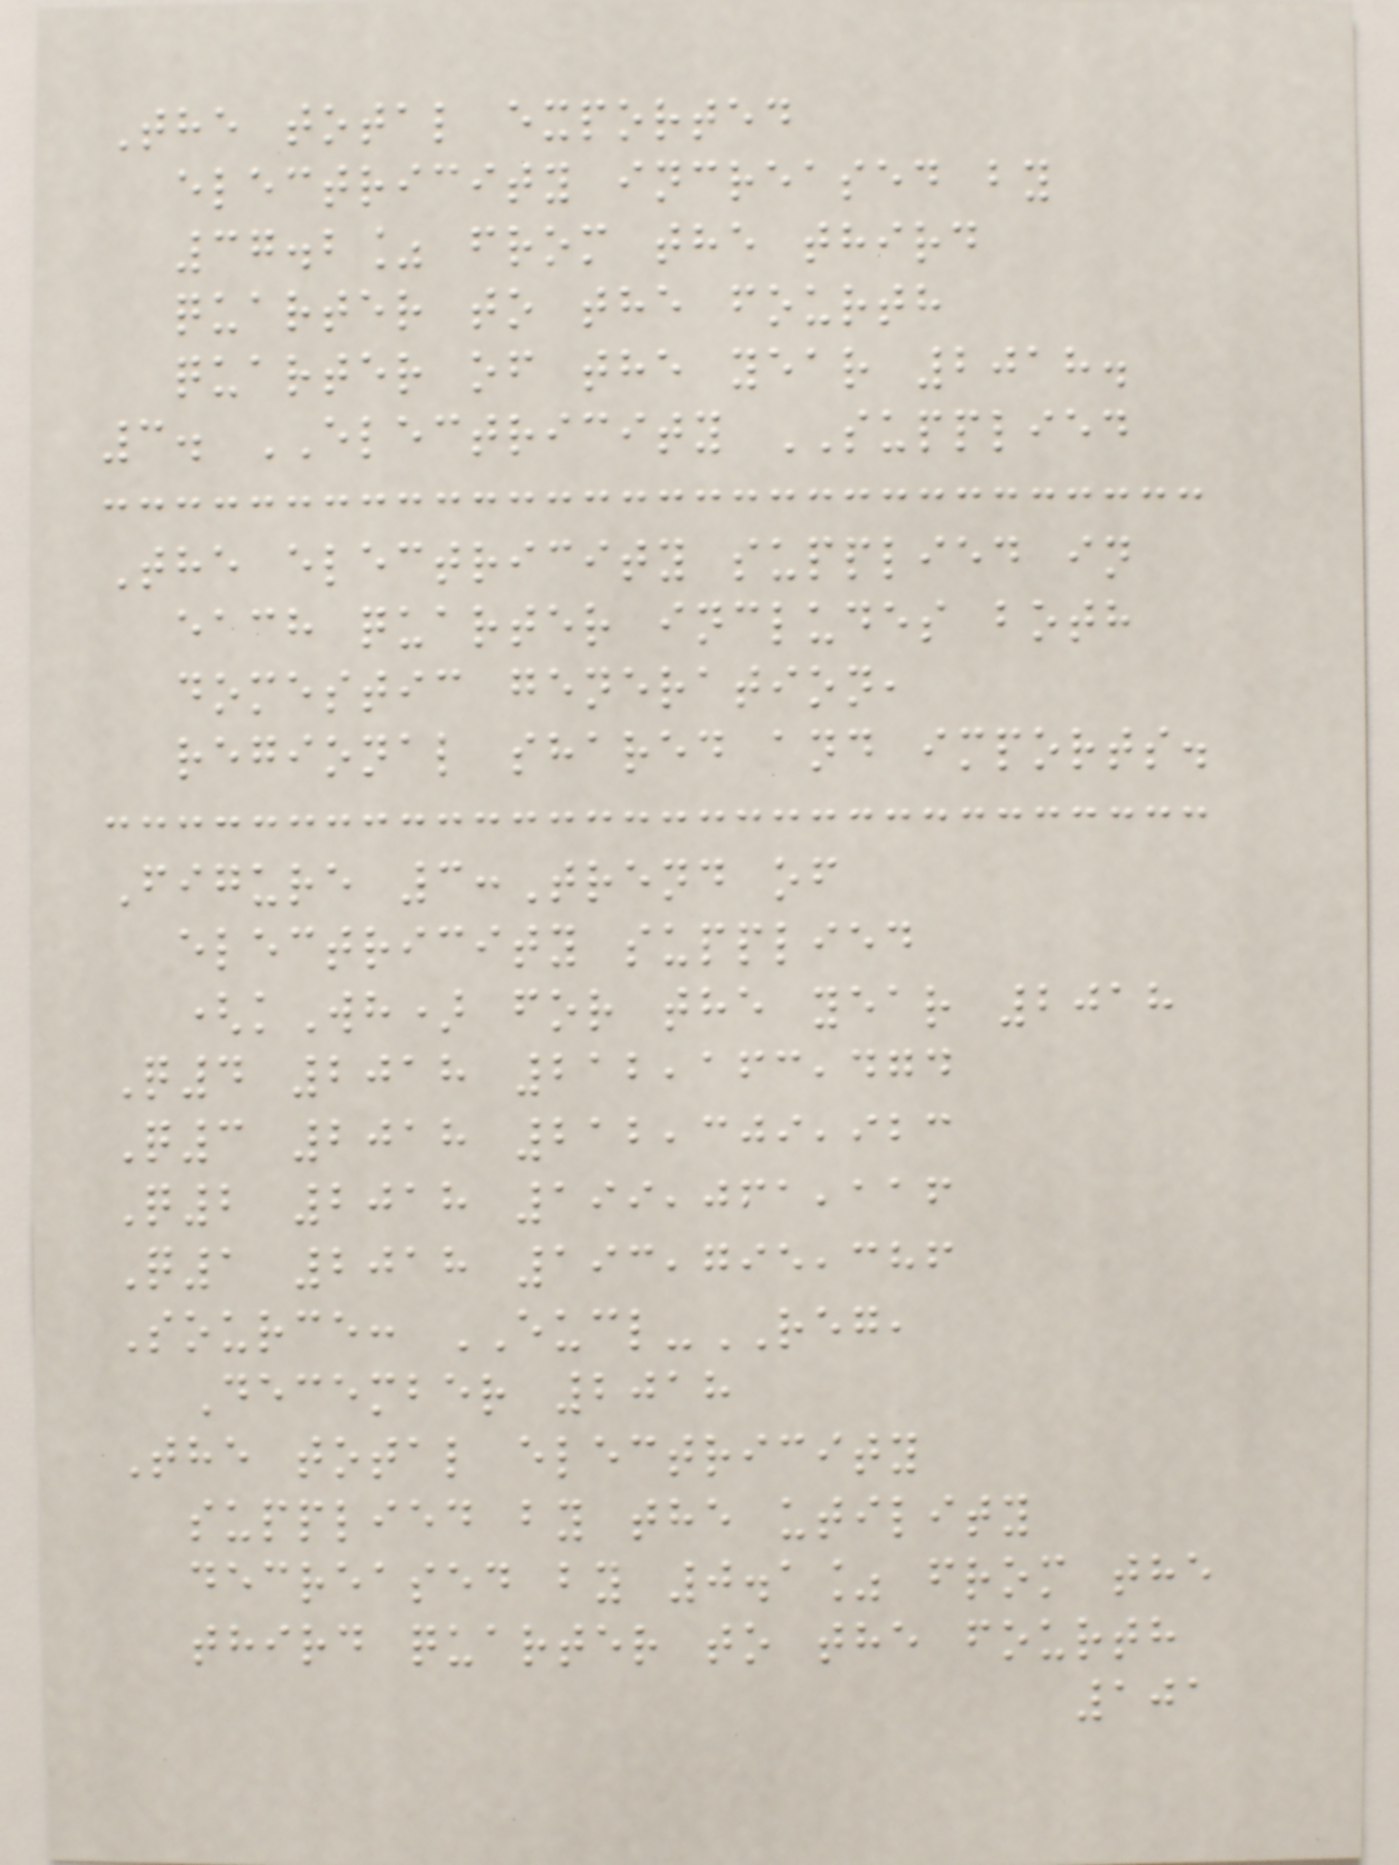The total exported
electricity increased by
37.2% from the third
quarter to the fourth
quarter of the year 2018.
3. ELECTRICITY SUPPLIED
The electricity supplied in
each quarter includes both
domestic generation,
regional shared and imports.
Figure 3:Trend of
electricity supplied
(kWh) for the year 2018
Q4 2018 212,163,474
Q3 2018 212,309,923
Q2 2018 199,061,116
Q1 2018 193,795,386
Source: EUCL-REG,
December 2018
The total electricity
supplied by the utility
decreased by 0.1% from the
third quarter to the fourth
101
